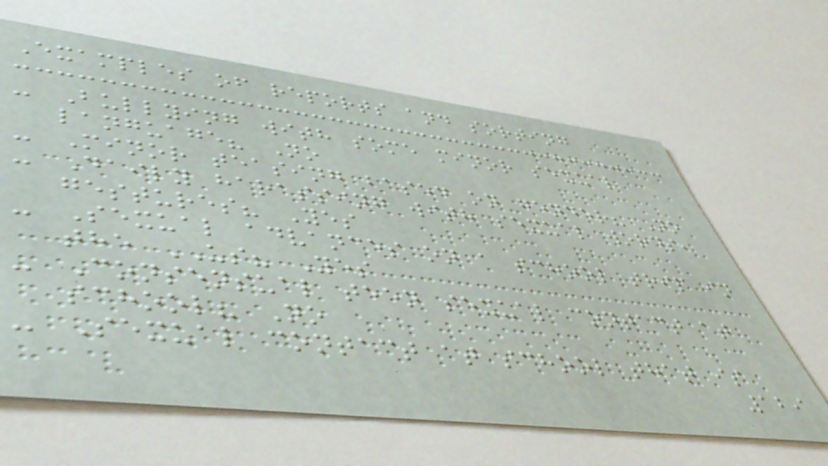Examples of reports and sorting
- Bullying with some minor sexual
language? No
- Minor teasing based on gender? No
- Daily harassing with sexual words,
gestures? Yes
- Sexual advances on a school trip in
the US? Yes
- Consensual teen sexual contact at
school? No
- Sexual contact at school that is
129
